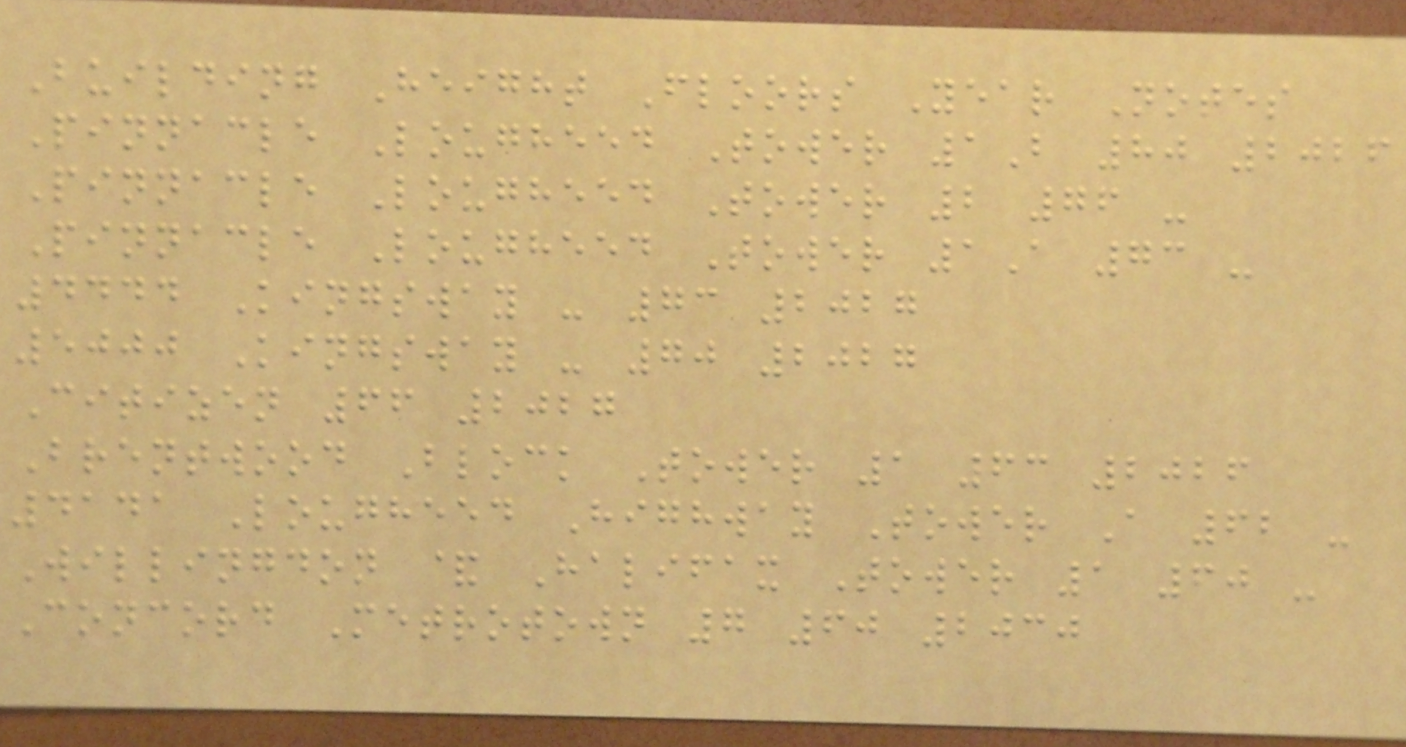Building Height Floors Year Notes
Pinnacle Lougheed Tower 1B 80 2026
Pinnacle Lougheed Tower 2 76 -
Pinnacle Lougheed Tower 1A 73 -
4444 Kingsway - 73 2027
5000 Kingsway - 70 2027
Citizen 66 2027
Brentwood Block Tower 1 63 2026
4141 Lougheed Highway Tower A 62 -
Willingdon & Halifax Tower 1 60 -
Concord Metrotown 7 60 2030
